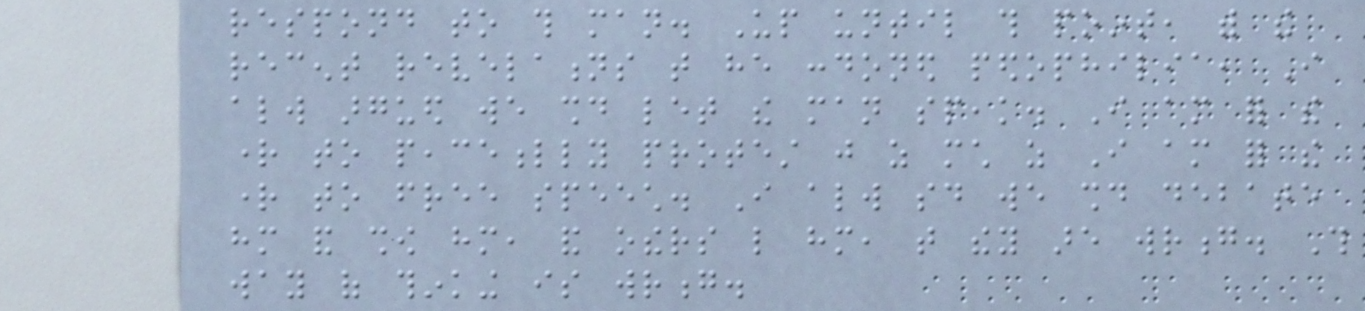respond to this man. Up until this point, with the
recent revelations that he condoned pedophilia, I
always argued we should let the man speak. I am for the
right to peacefully protest just as much as I am for the
right to free speech. I always said we should debate
him and show him, and others like him, that they are wrong. This
way of thinking is wrong.
